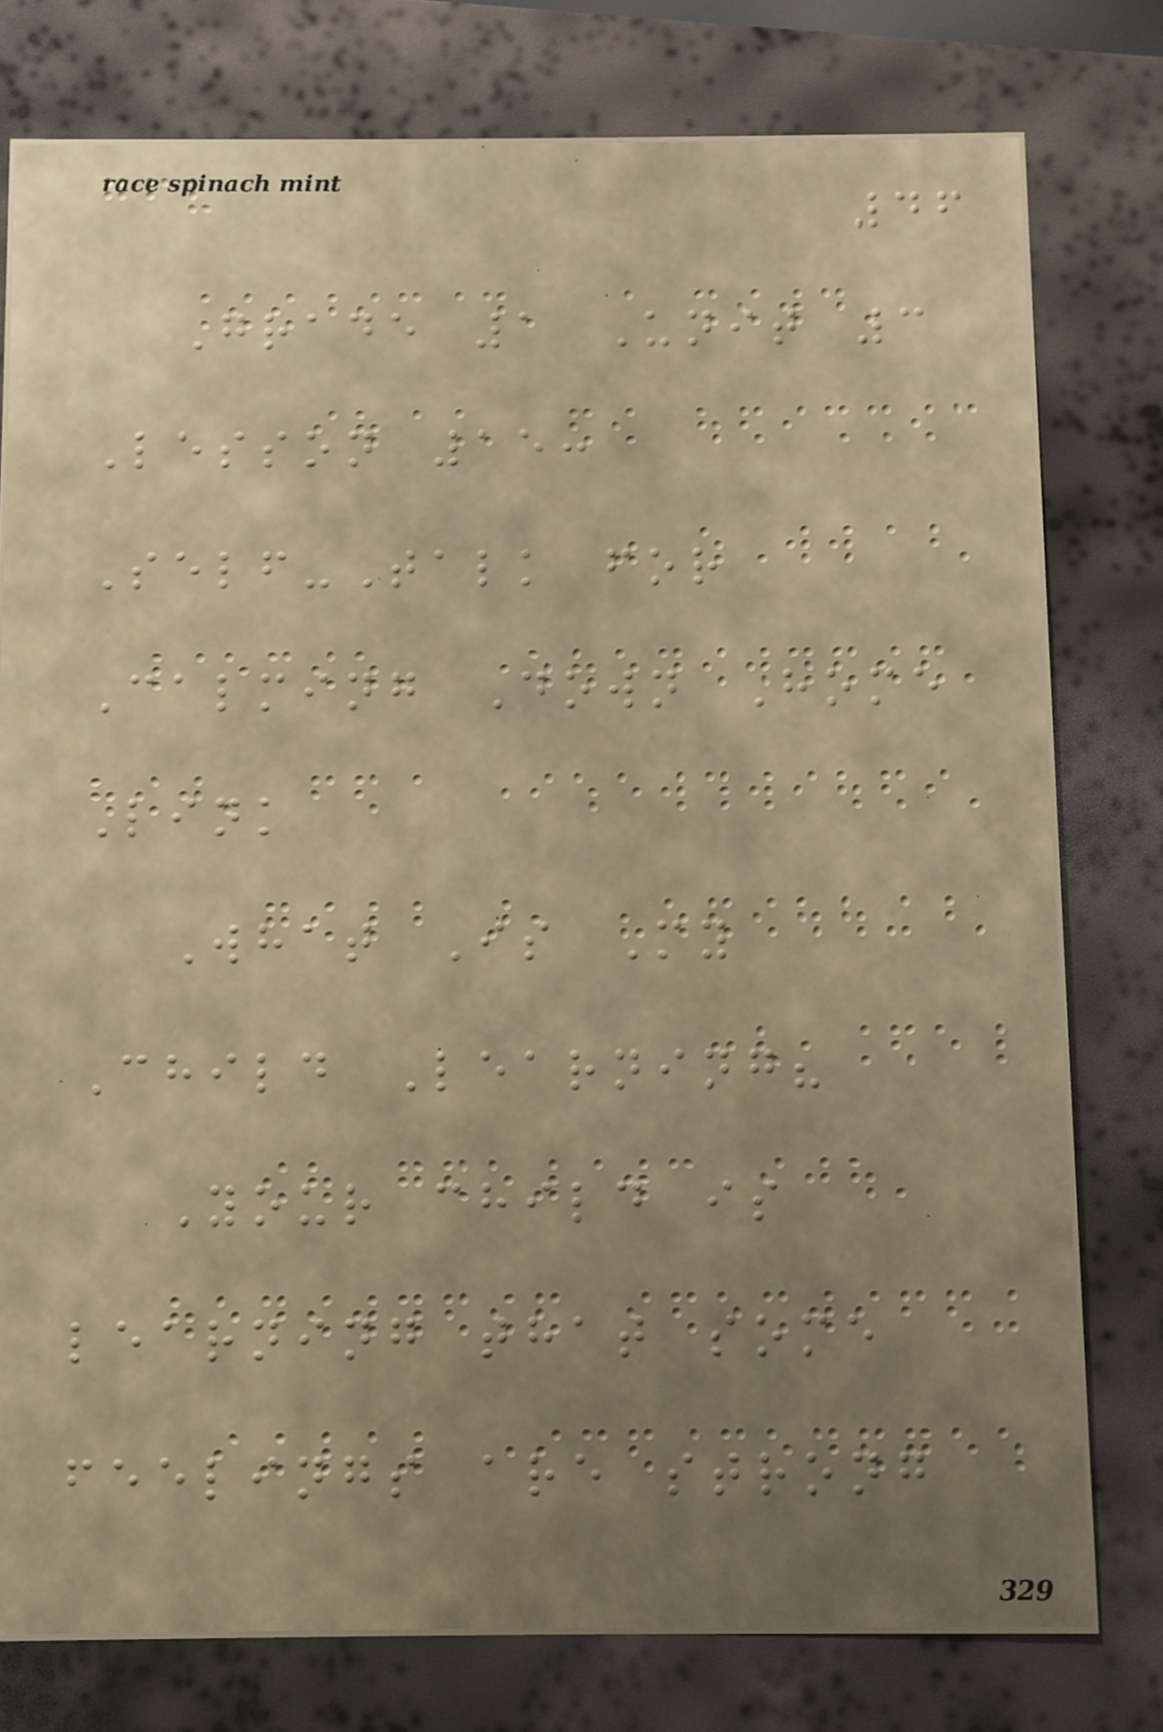46
Grade 1 Unit 3
Lesson 15:
Self-Talk for
Calming Down Home
Link
What Is My
Child Learning?
Your child is
learning that some
feelings are strong
